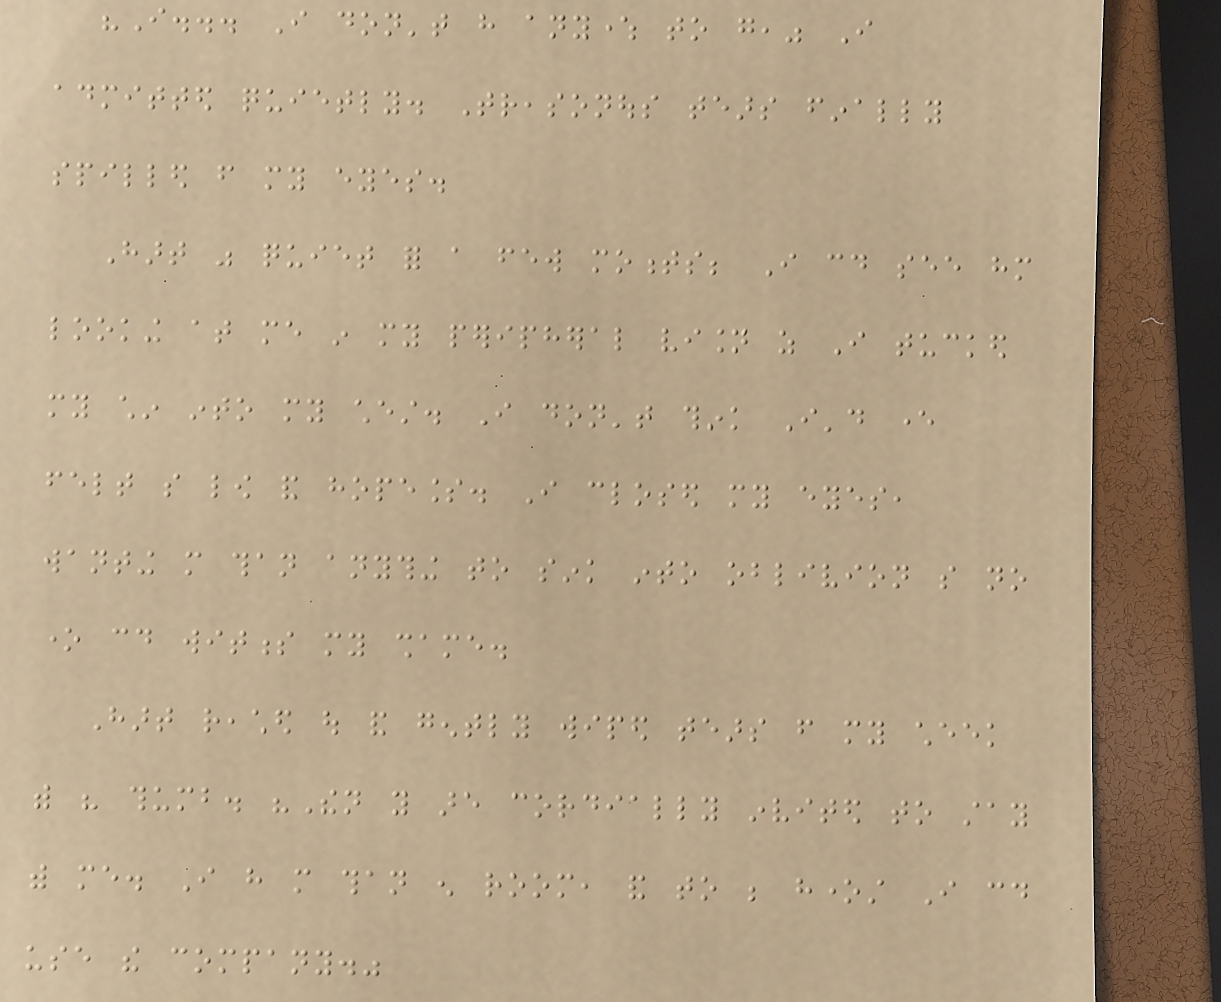"I... I don't have anywhere to go," I
admitted quietly. Treasonous tears finally
spilled from my eyes.
Hart was quiet for a few moments; I could see him
looking at me in my peripheral vision as I tucked
my chin into my chest. I don't think I'd ever
felt so low and hopeless. I closed my eyes,
wanting more than anything to sink into oblivion so no
one could witness my shame.
Hart reached out and gently wiped tears from my cheek
with his thumb. "Then you are cordially invited to stay
with me. I have more than enough room, and to be honest I could
use the company."
